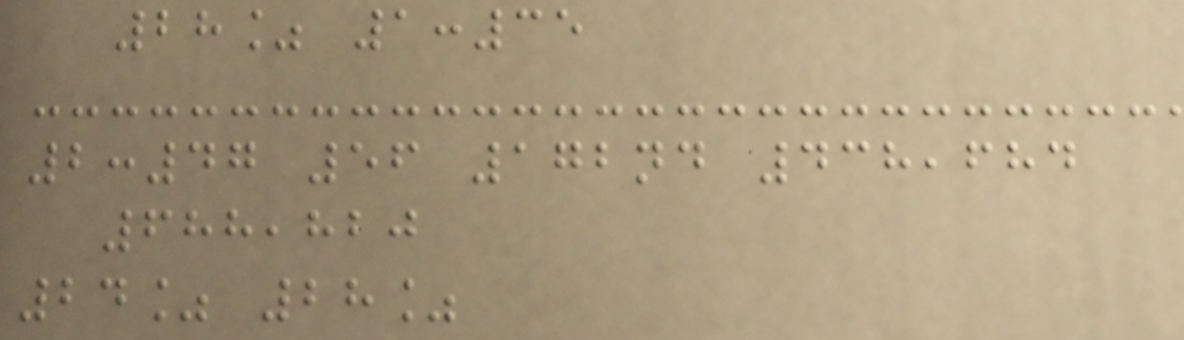28% 1:35
2:47 56 172nd 438,684
688,820
24% 28%
